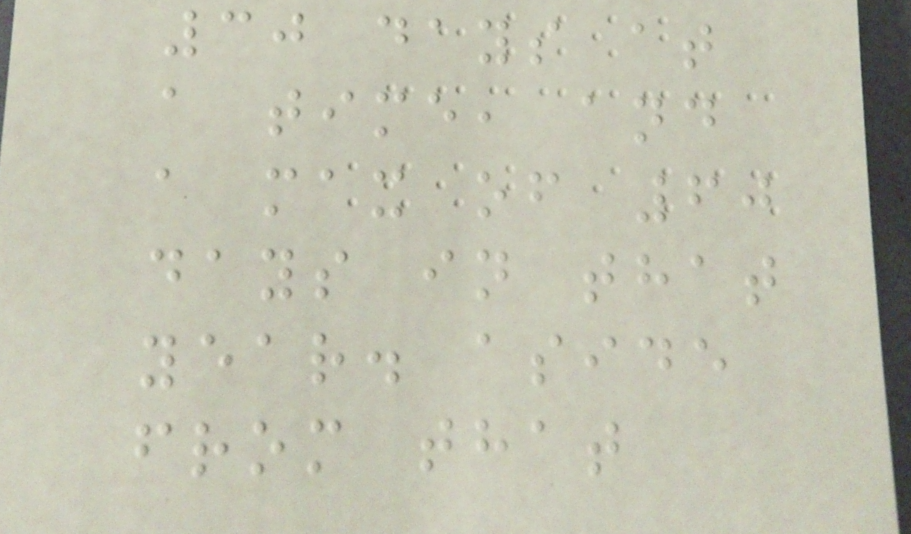30 days at
a time, and
a max of 60
days in that
year. aside
from that
